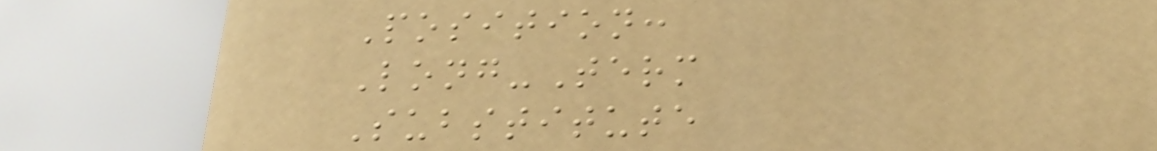Position:
Long-Term
Substitute
